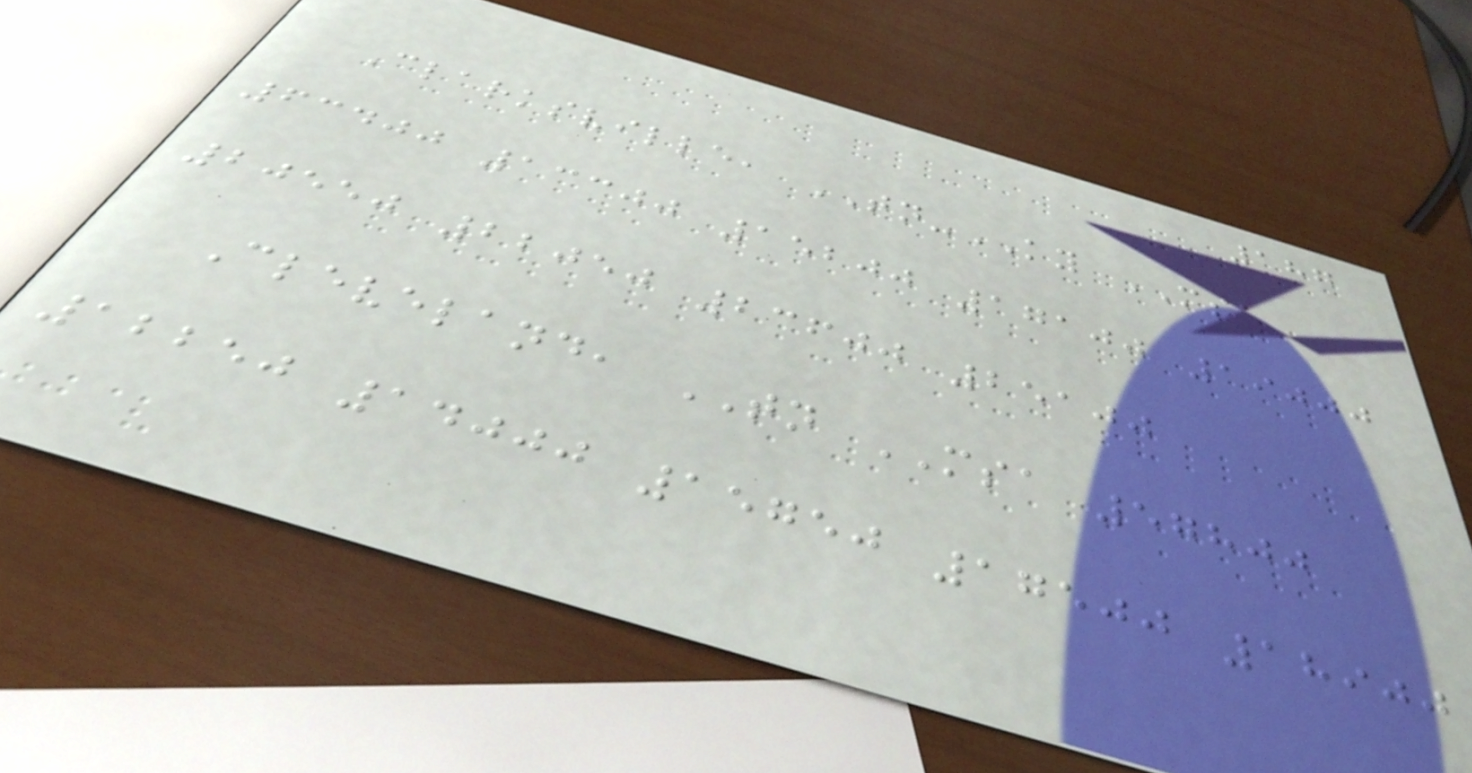187
Clarksville, TN-KY MSA
63400 13300 15200 17100 19000
20550 22050 23600 25100
Cleveland, TN MSA 57800
12250 14000 15750 17500 18900
